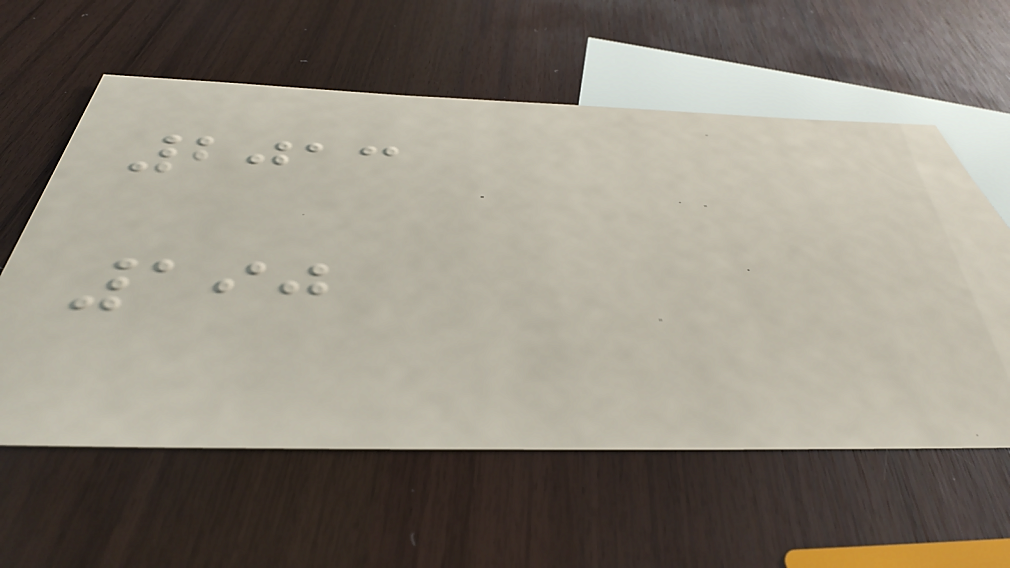2013
190
